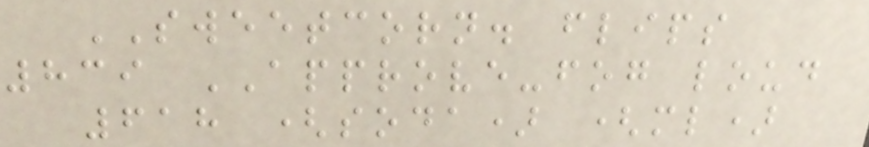SWEETCORN. flips
839 APPROVE-fog loud
618 (soda) (ml)
